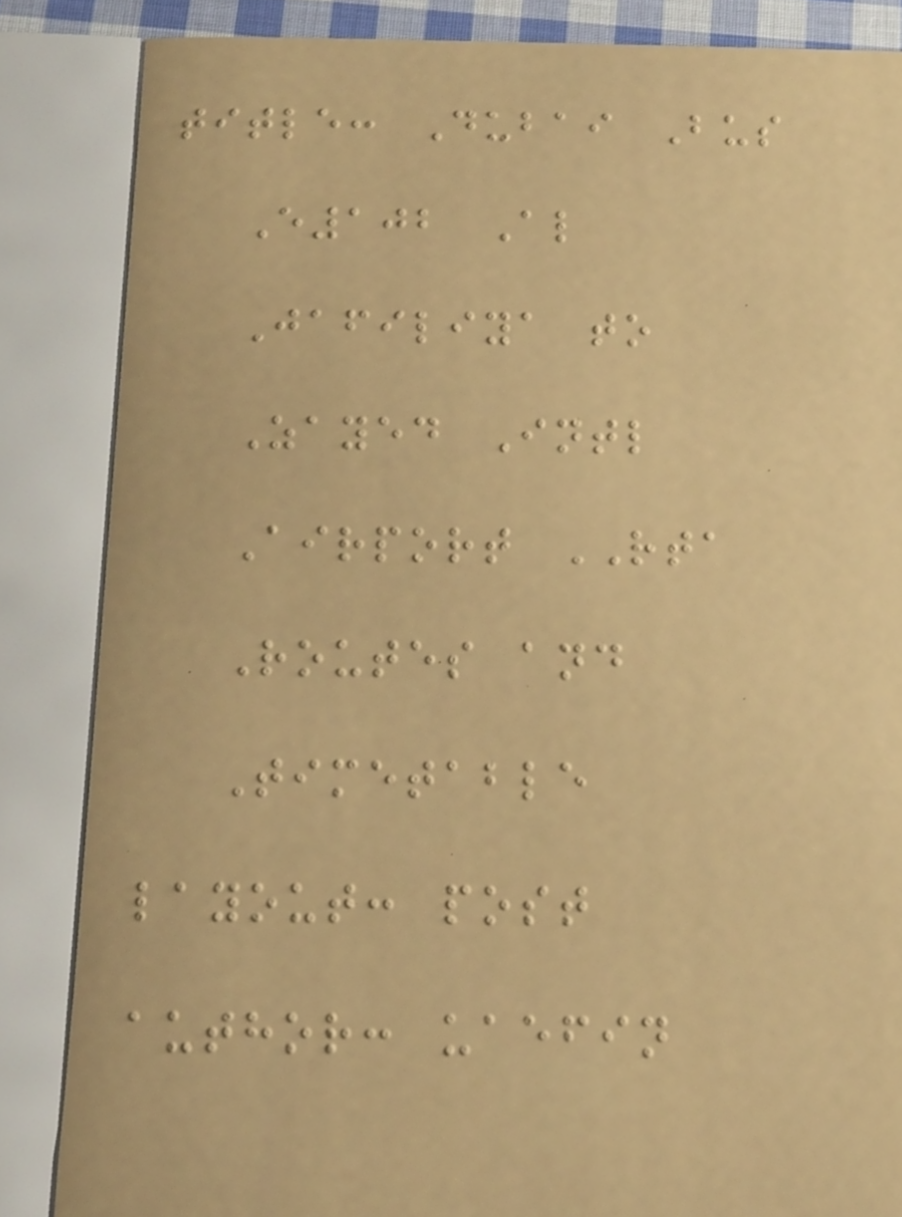title: Dubai Bus
E102 Al
Jafiliya to
Zayed Intl
Airport RTA
Routes and
Timetable
layout: post
author: uaefin
